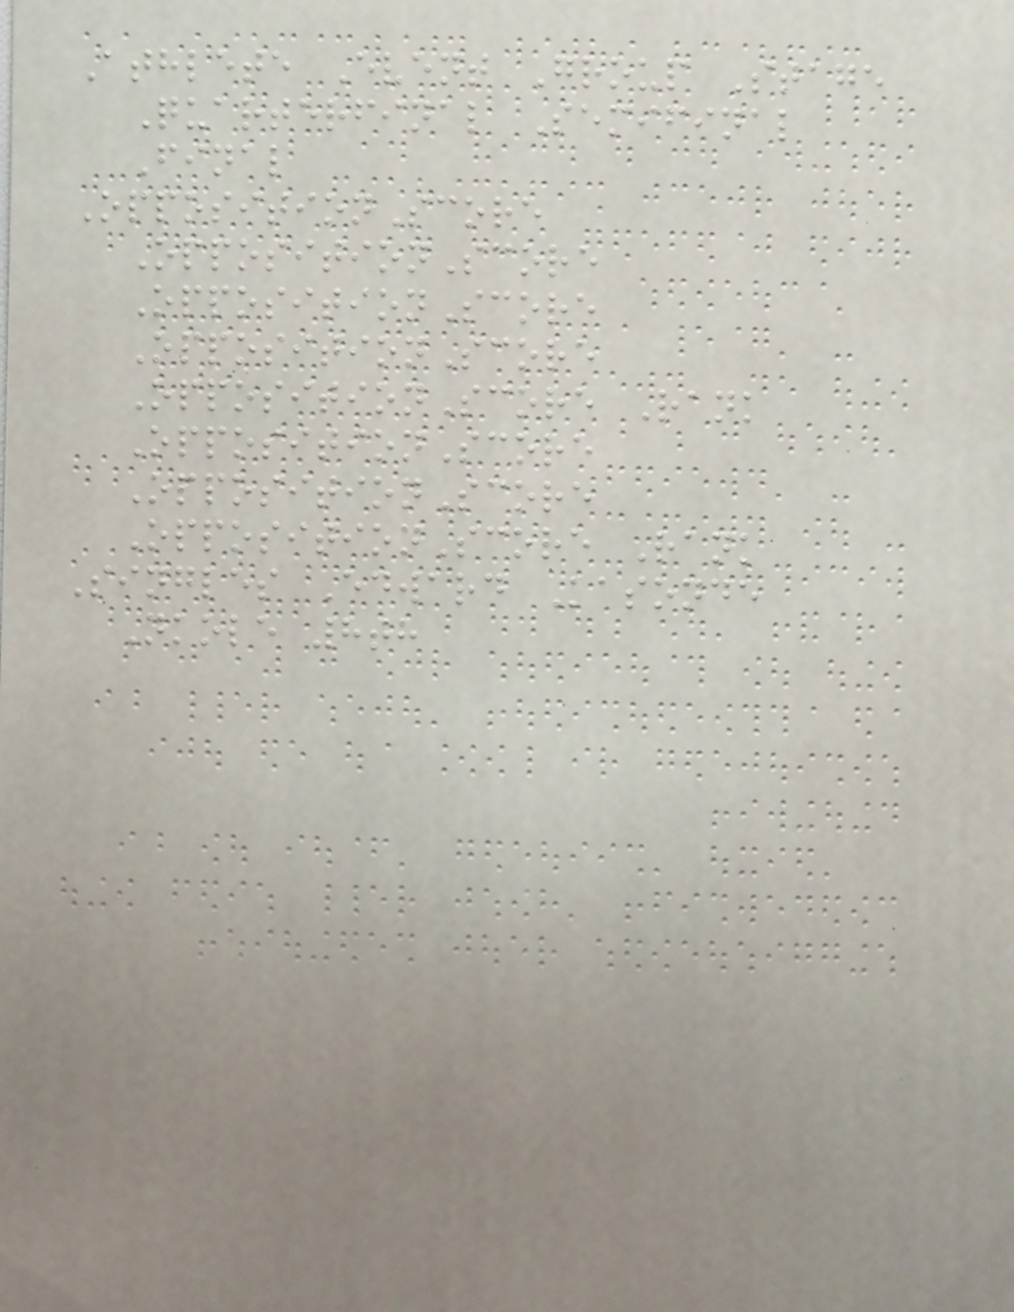Athlete Event Group Stage
Quarterfinal Semifinal
Final
OppositionScore
OppositionScore
OppositionScore
OppositionScore
OppositionScore Rank
OppositionScore
OppositionScore
OppositionScore Rank
Singles Edward Kasonde
Nkole 8th
